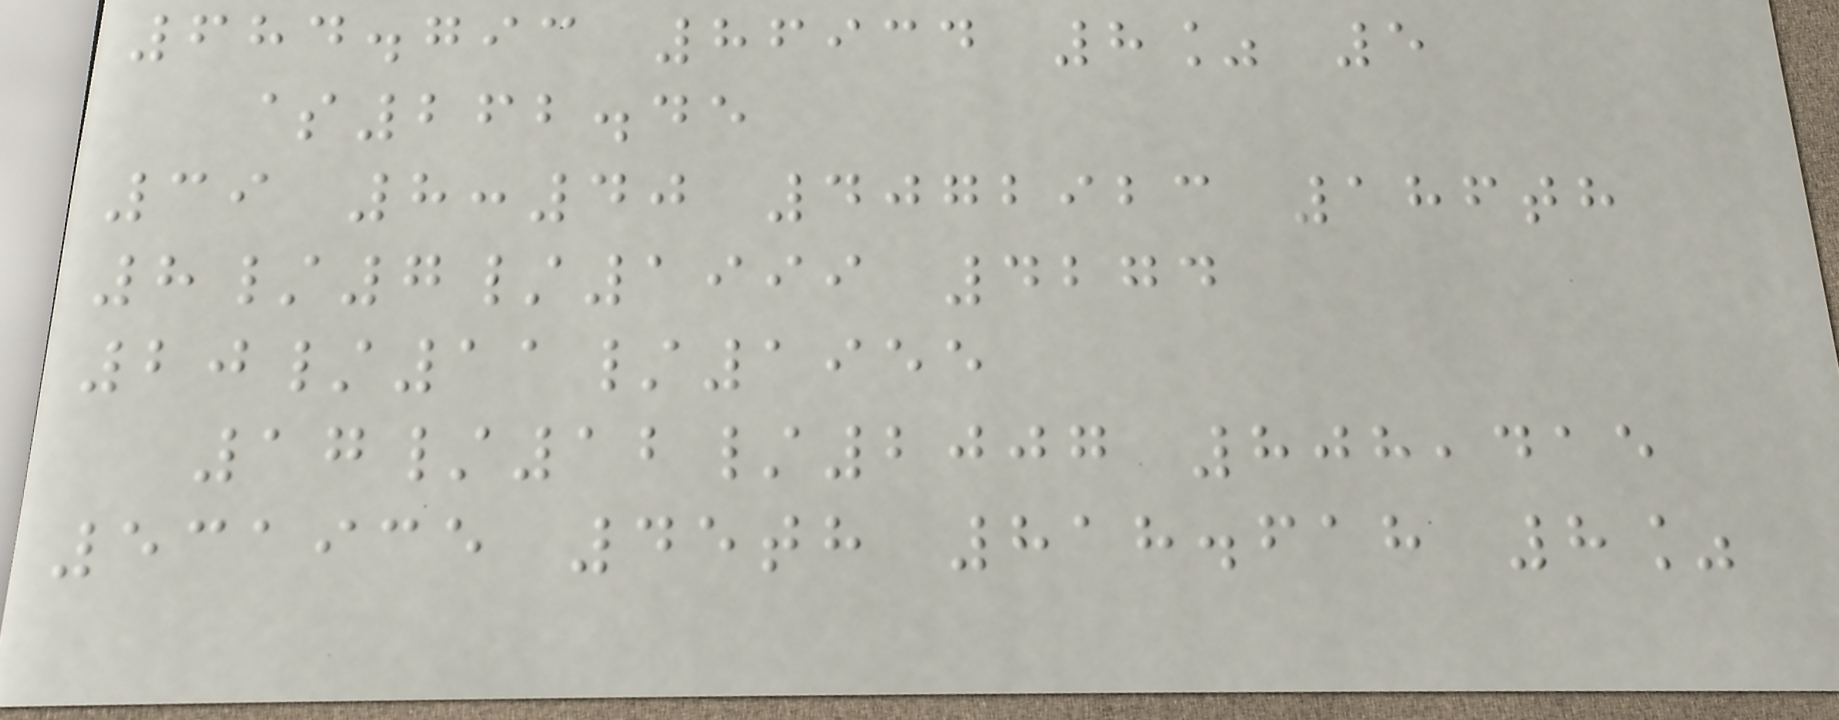684.793 86934 8% 5
$262.45
39 8:40 4072923 186th
8/7/1999 4274
20/11/1955
17/12/2007 808,415
531935 45th 818.618 8%
